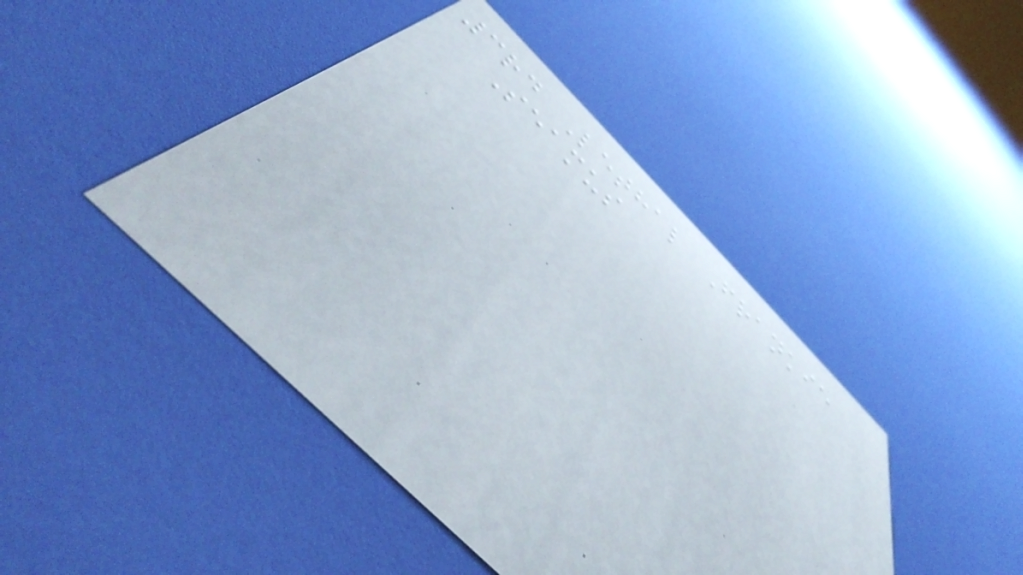3rd Lethal Frankie
Seamus
